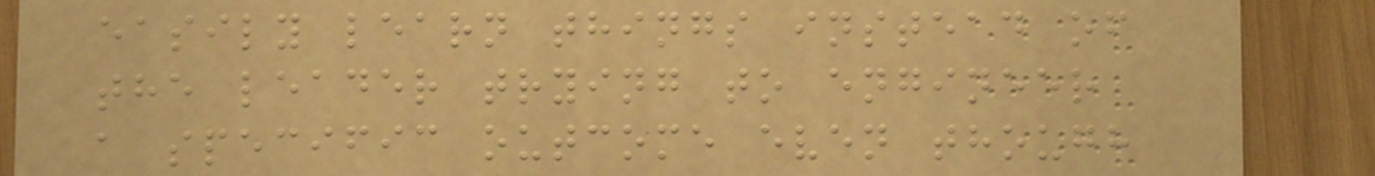easily learn things instead of
the leader trying to engineer
a specific outcome even though
